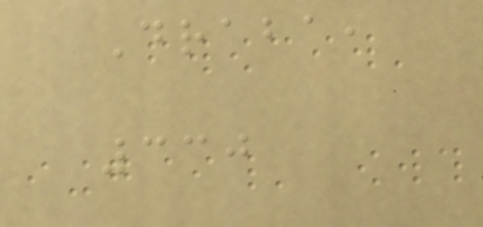Draba,
330
